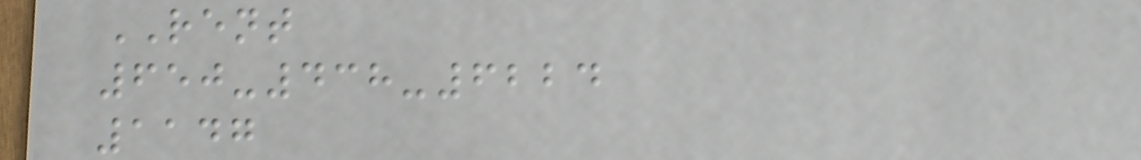RENT
650-438-6224
1147
